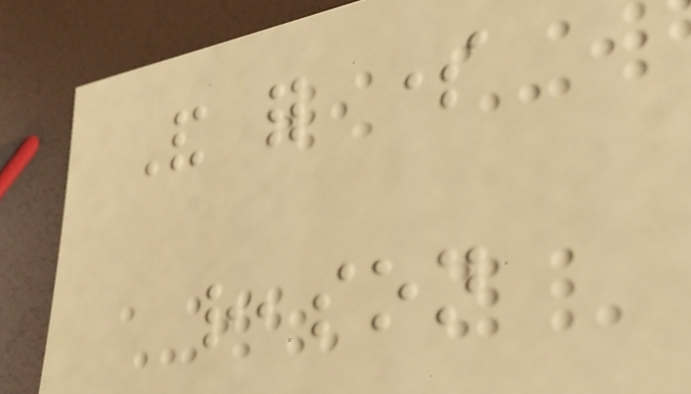And for some
reason
